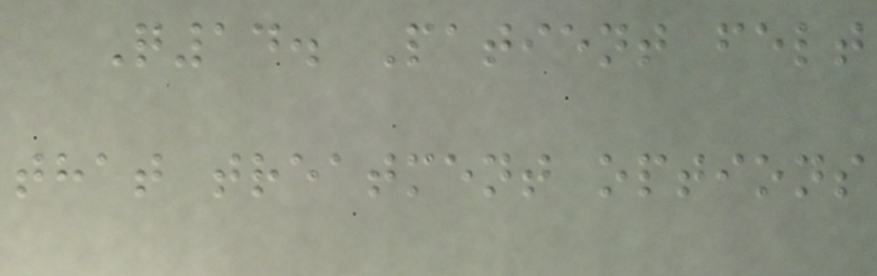Q14. Patient felt
that treatment options
